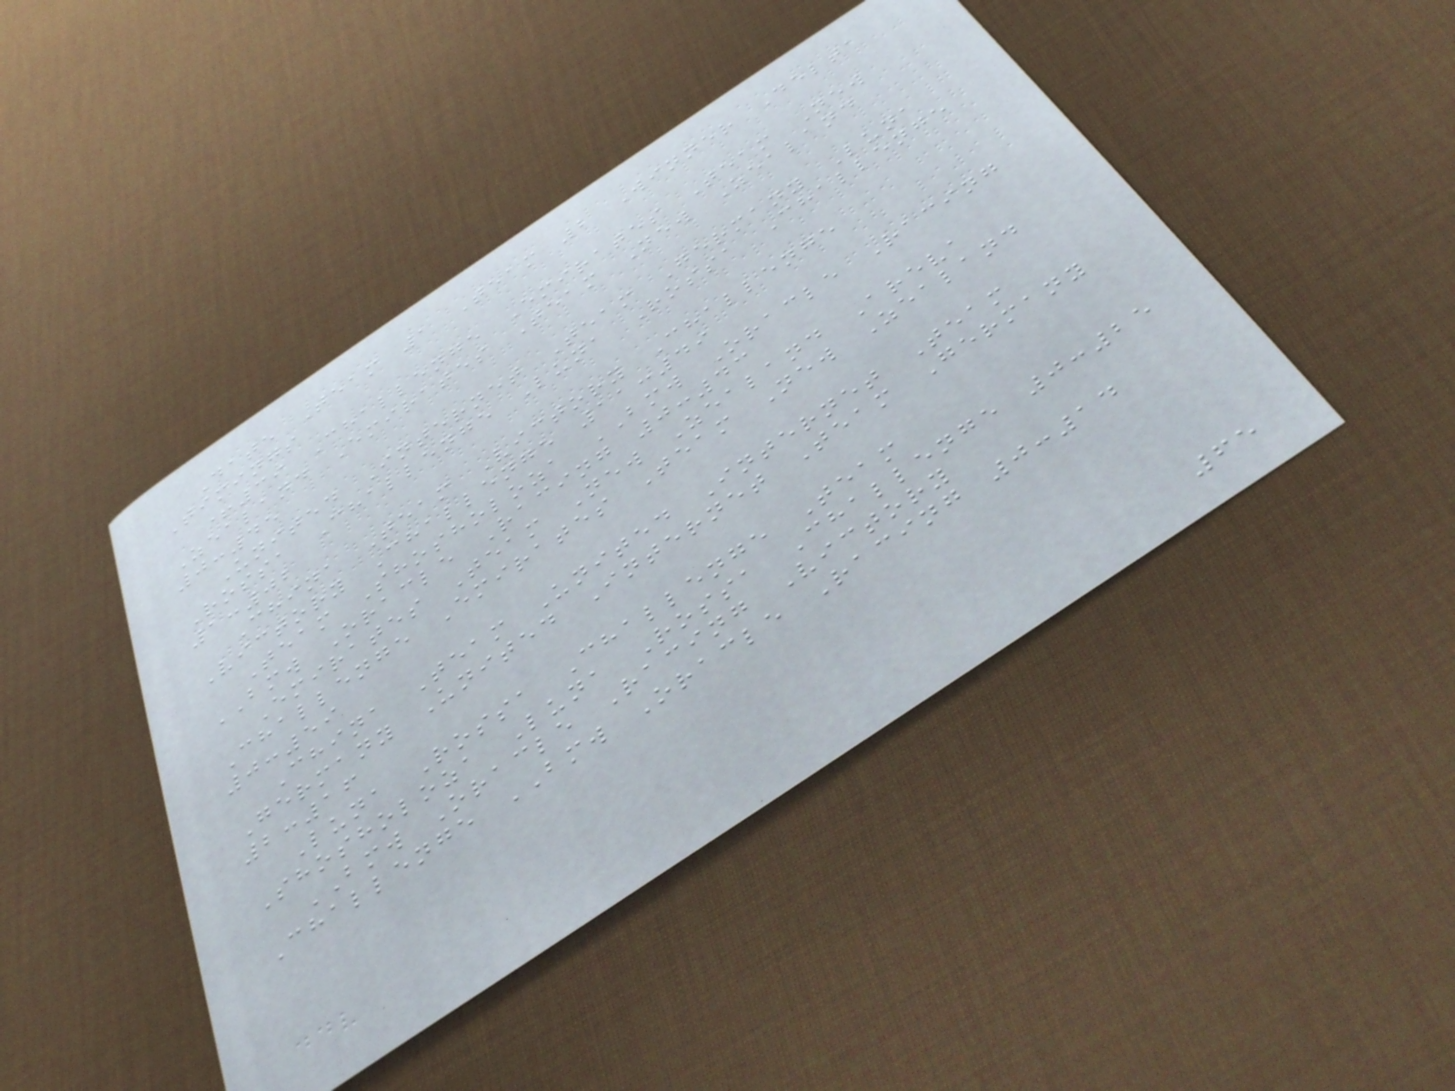Date Team 1 Team 2 Winner Delta
Timings
+39 Challenge Emirates Team New
Zealand Emirates Team New Zealand
0:45
United Internet Team Germany Luna
Rossa Challenge Luna Rossa Challenge
1:02
China Team Victory Challenge
Victory Challenge 11:49
Team Shosholoza BMW Oracle Racing
BMW Oracle Racing 0:43
Emirates Team New Zealand Areva
Challenge Emirates Team New Zealand
0:59
China Team United Internet Team
Germany United Internet Team Germany
2:16
Luna Rossa Challenge Team
Shosholoza Luna Rossa Challenge 0:25
BMW Oracle Racing Victory
Challenge BMW Oracle Racing 0:14
65
